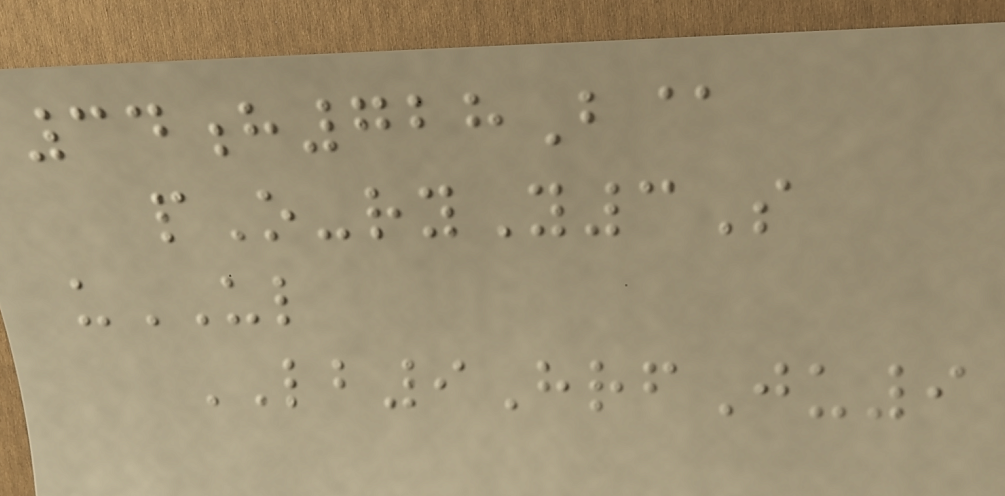34h728B@
pO-ryY3S
uUL
LB9HrfJu9
